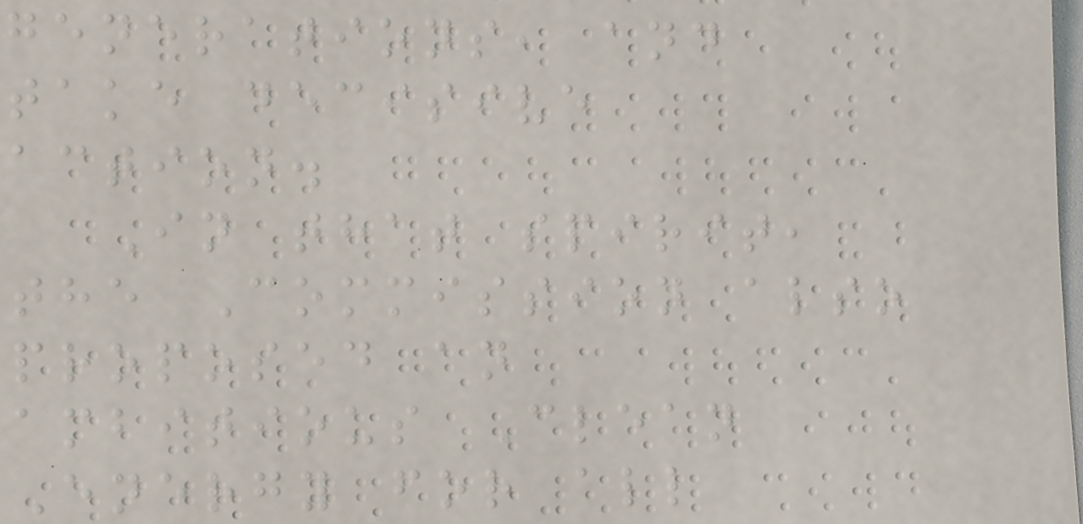generations, and
take decisive
action.
In that spirit,
the Commission also
proposed an
ambitious Clean
Energy for all
